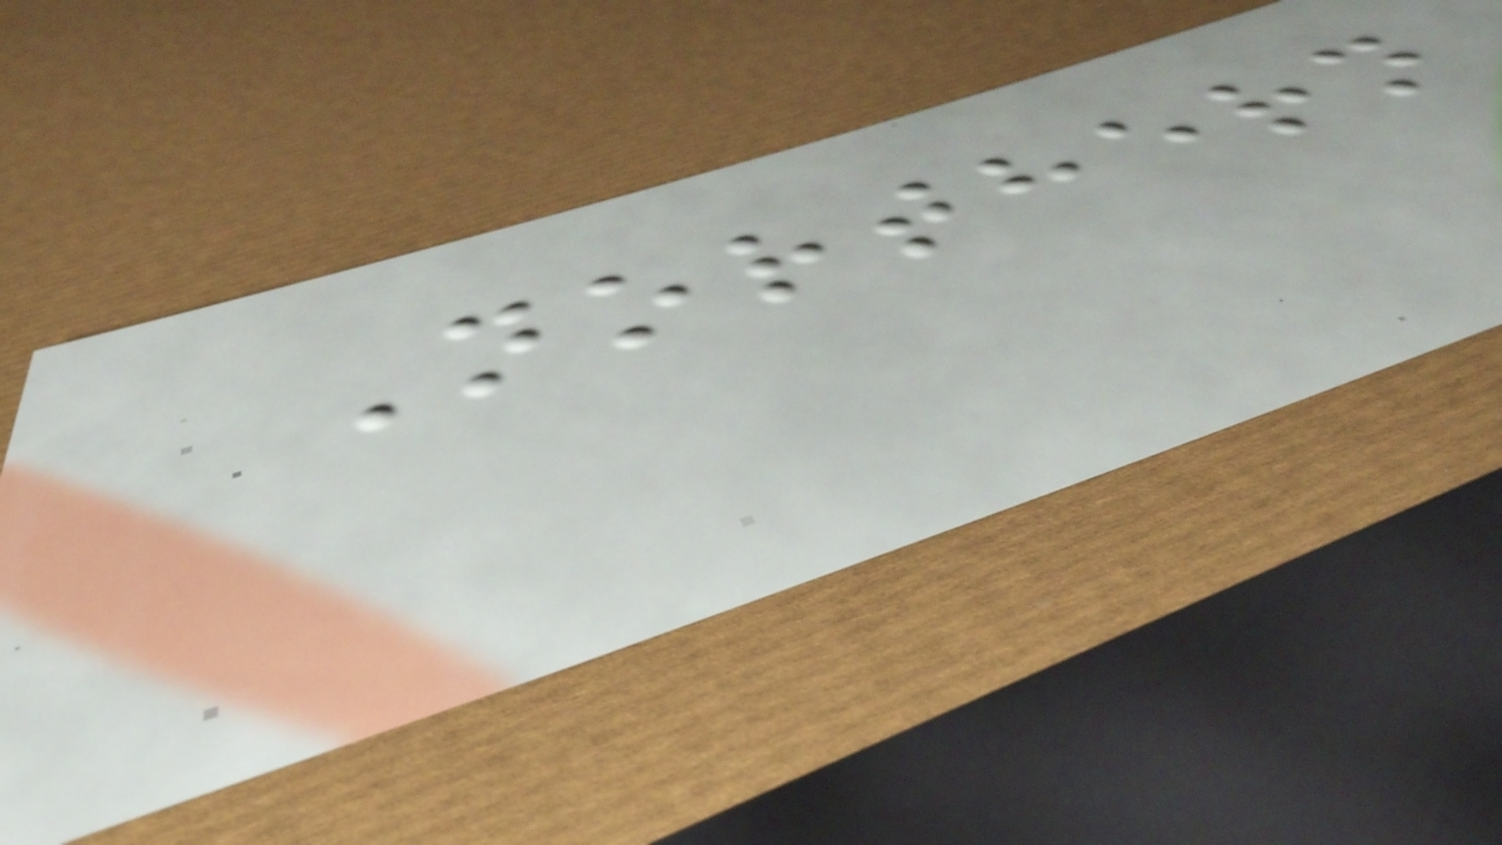Northern
